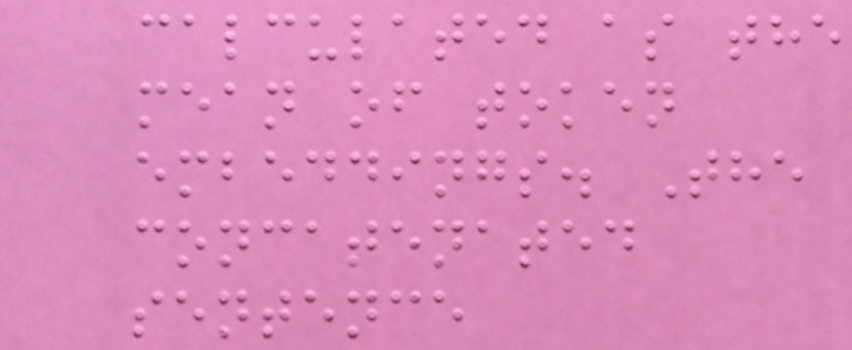calculated as the
mean of token
embeddings. The
concatenated
sentence
